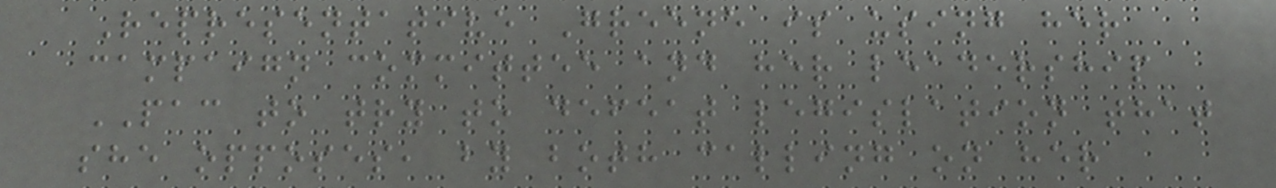Representative Greene is using her
campaign committee and her leadership
PAC to try to defeat legislation that
she opposes, by both calling on her
